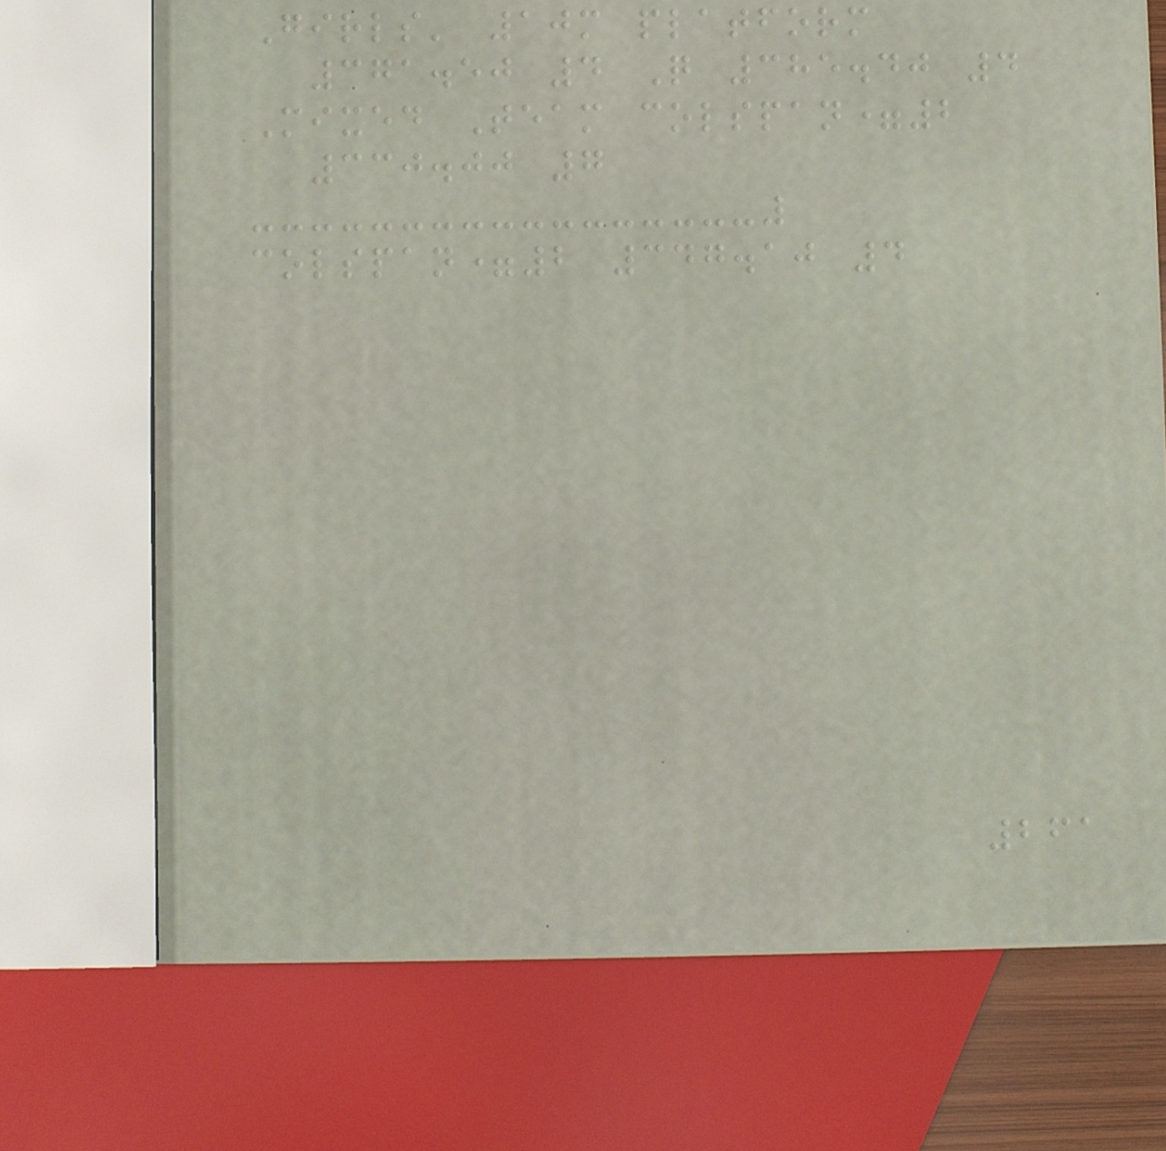Girls' 10m platform
371.50 4 Q 385.40 4
Mixed Team colspan=2
330.00 7
colspan=2 347.10 4
261
